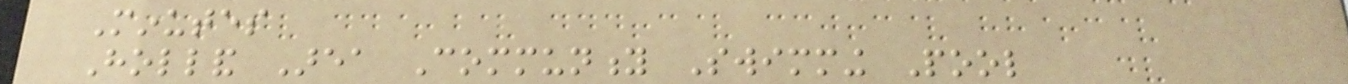Minutes
Holland Area Community Swimming Pool
